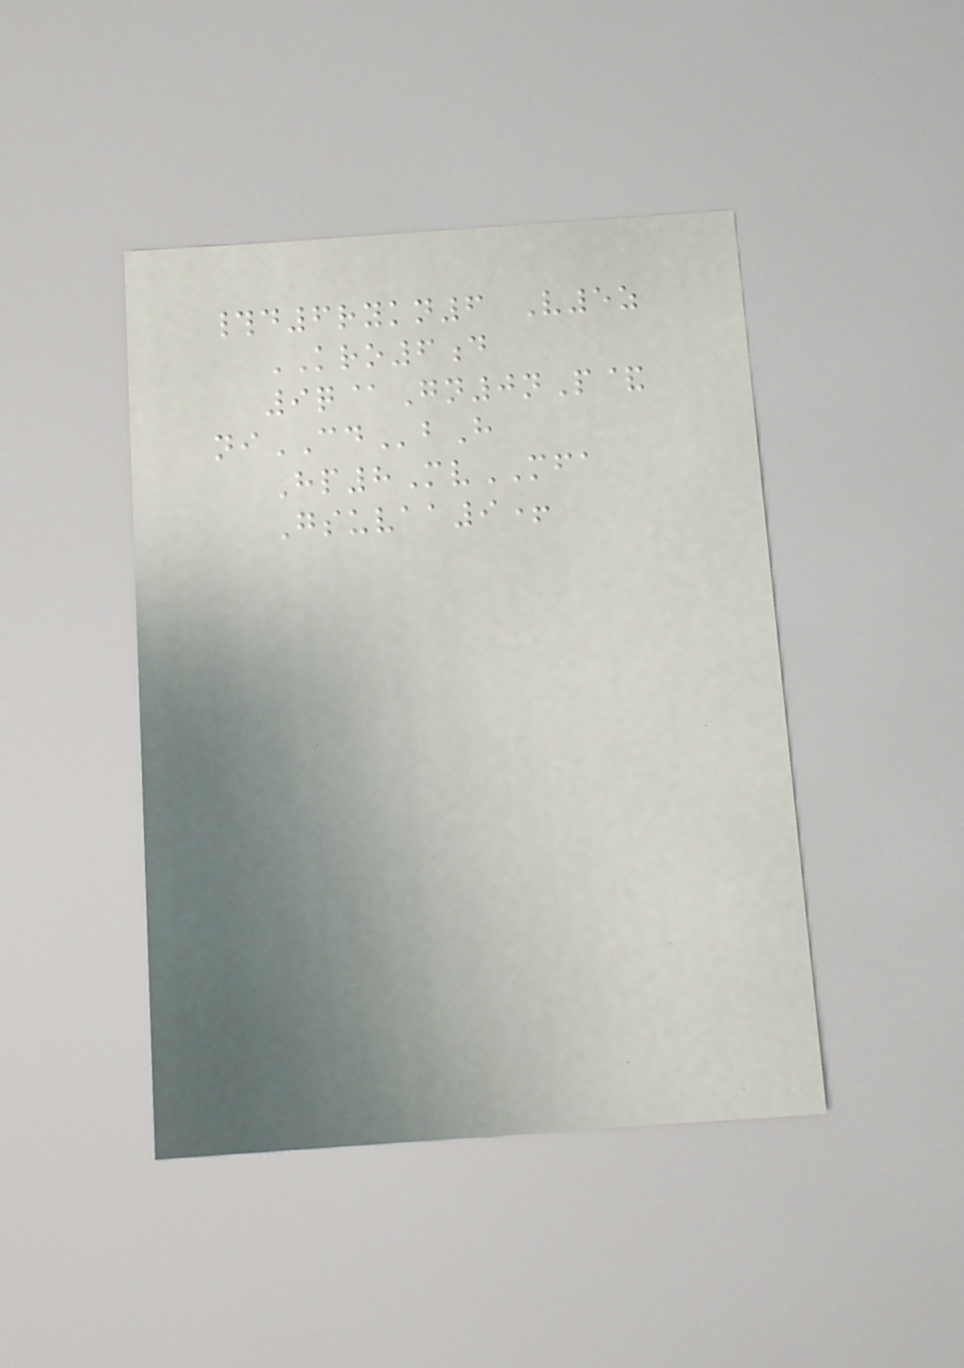#d6rykn6 V5z
KRO6d
9q@Gn0nP&
niCDbH
Hp8MvMFA
Gsuvaa9+
